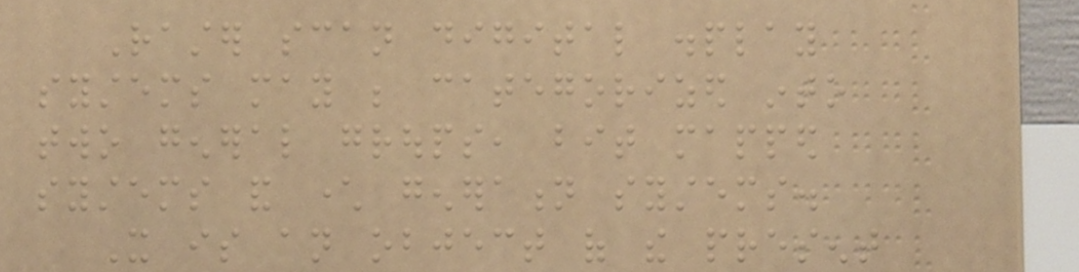Raster scan digital display
systems may be categorized into
two general groups, bit mapped
systems and character generation systems.
It is an object of the present
